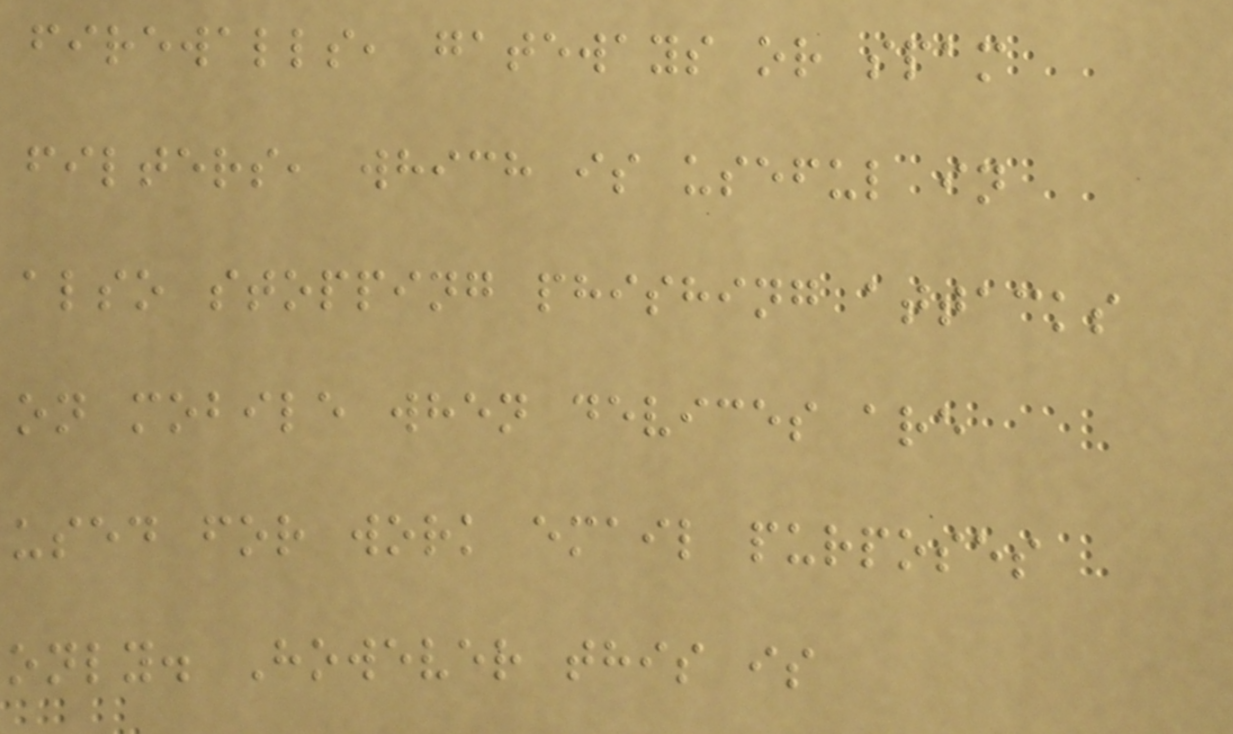firewalls, gateways or spam
filters, which is useful in
also stopping phishing attacks
on mobile when devices are
used for work email purposes
only. However this is
